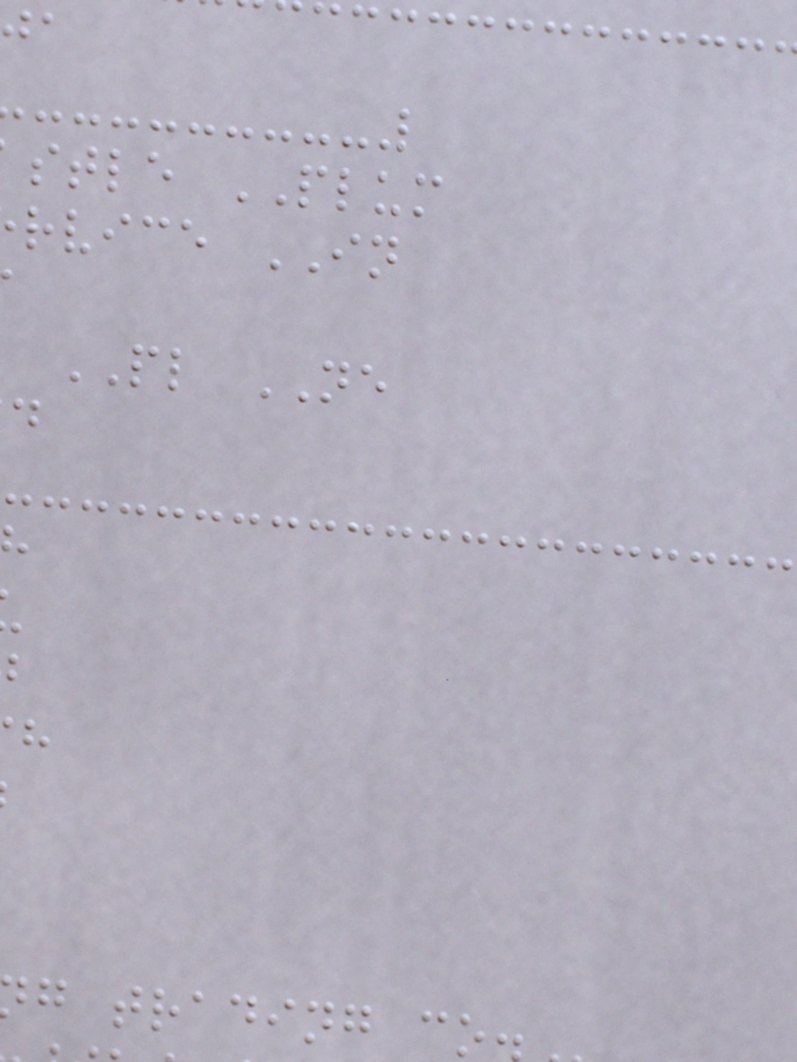stle PLUM
rvice IN
PL NE
g trading
